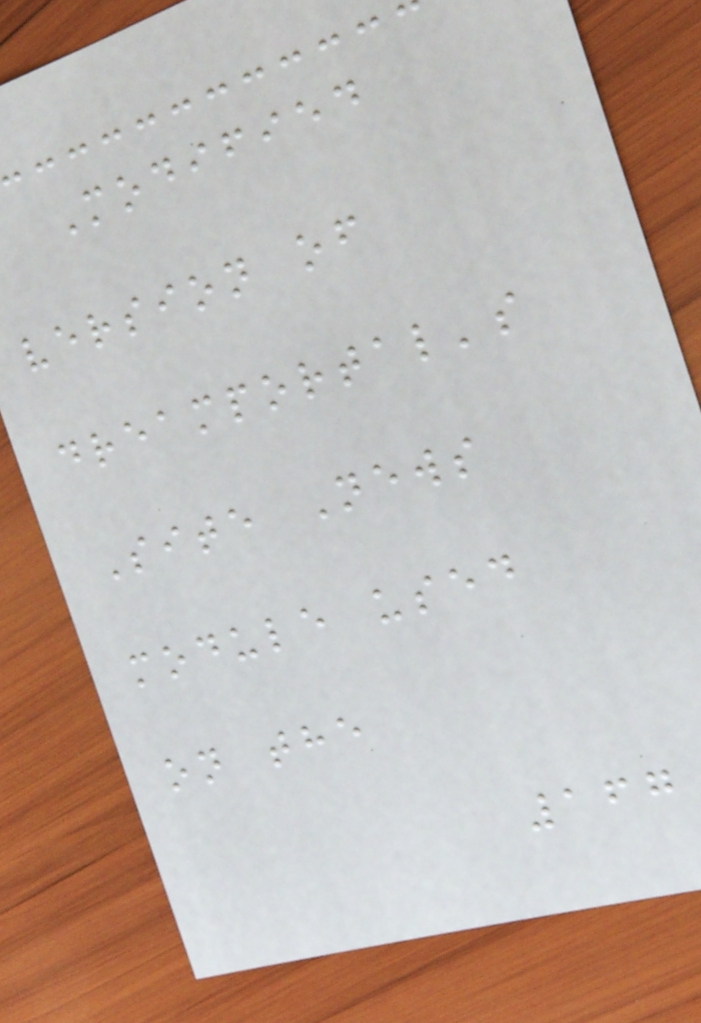Modified
version of
dreamportal's
Site News
module used
on the
167
